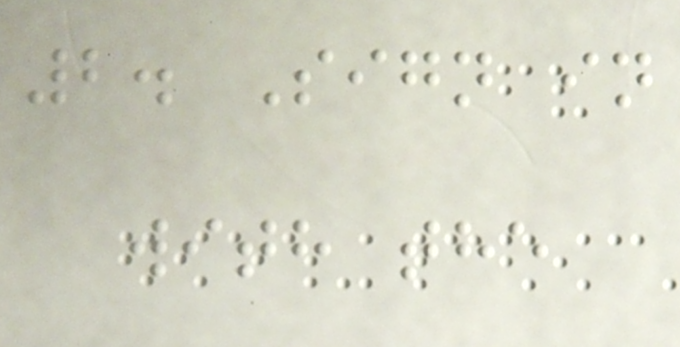2. Sign in
with the
